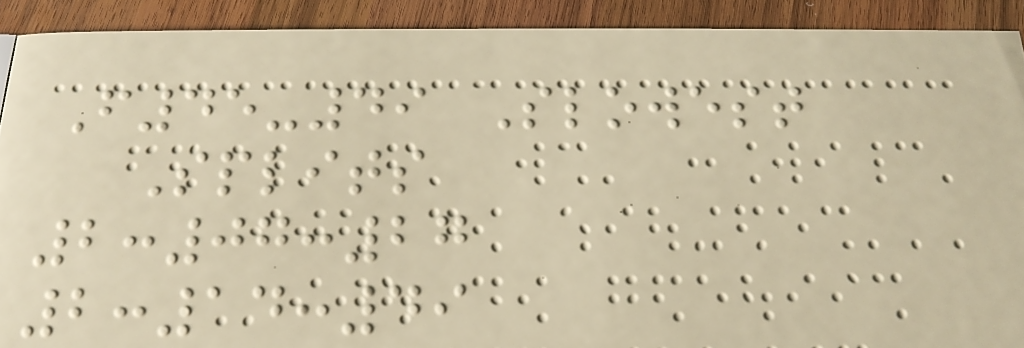F45-49 Slowest
Splits
2:07:27
2:14:49
